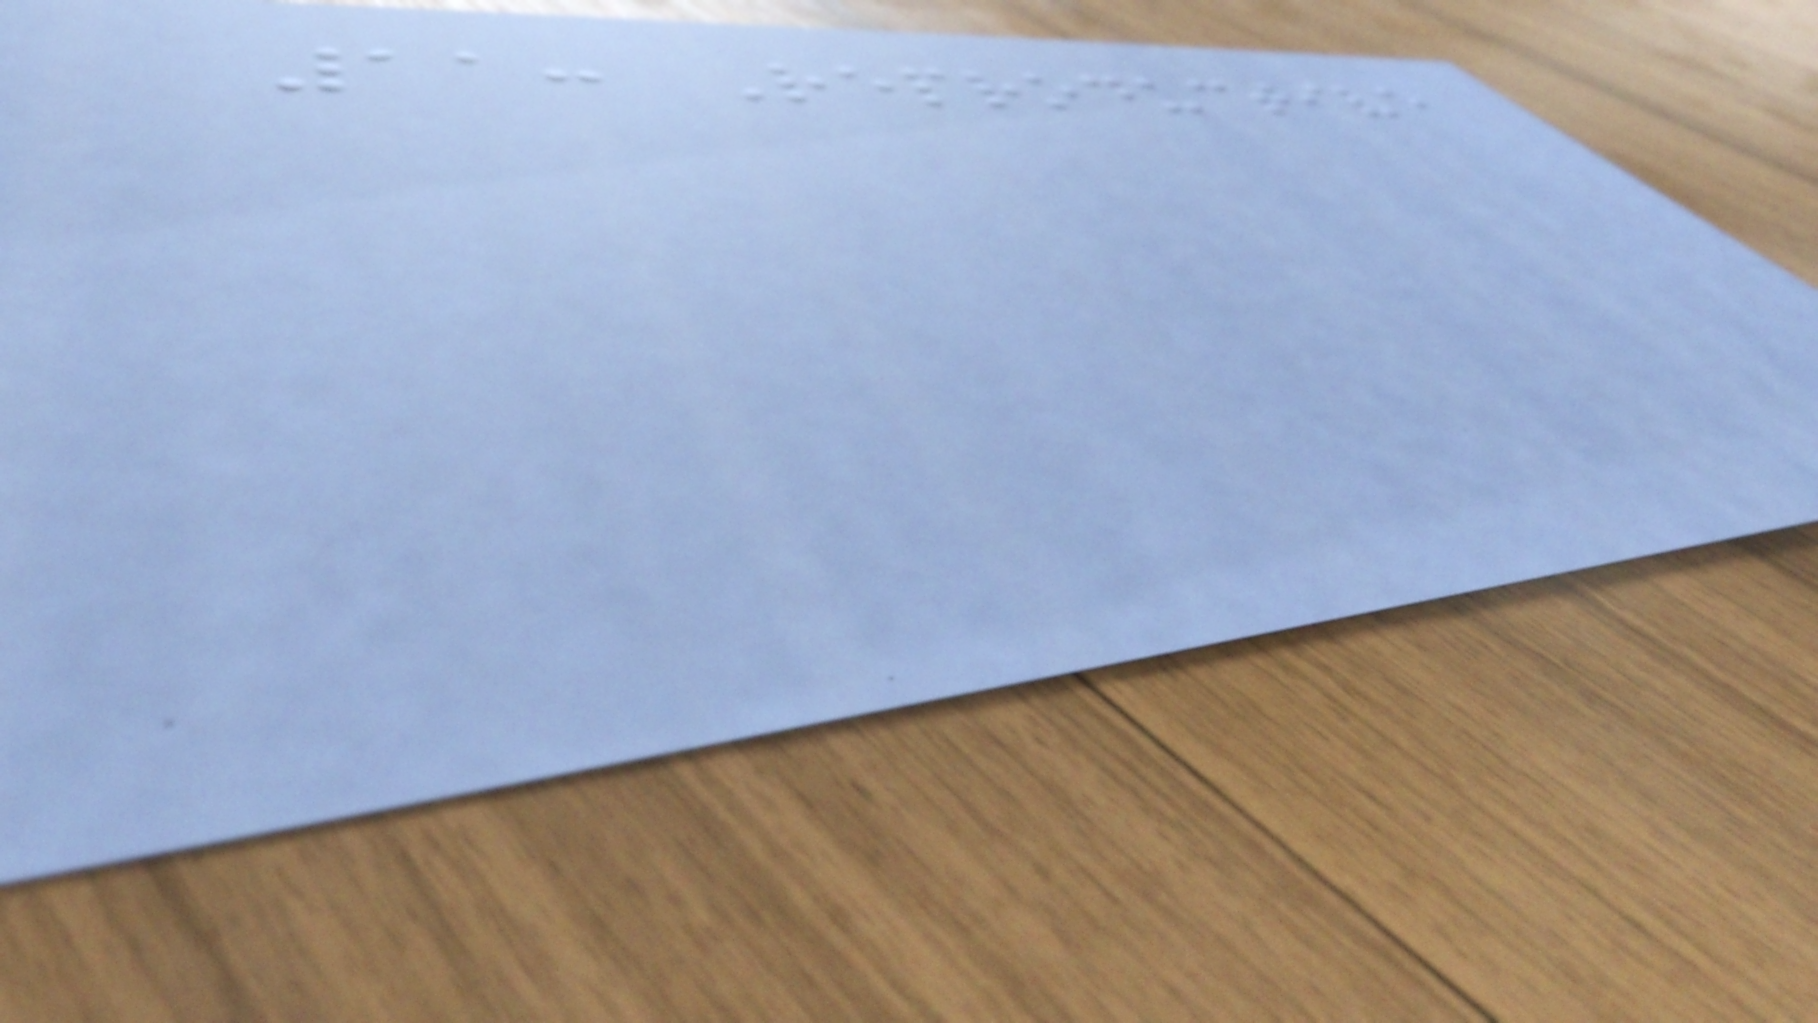11: Reproductive
